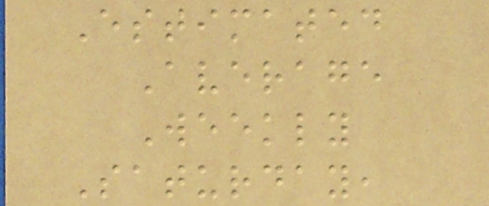Estimated
Average
Weekly
Saturday,
